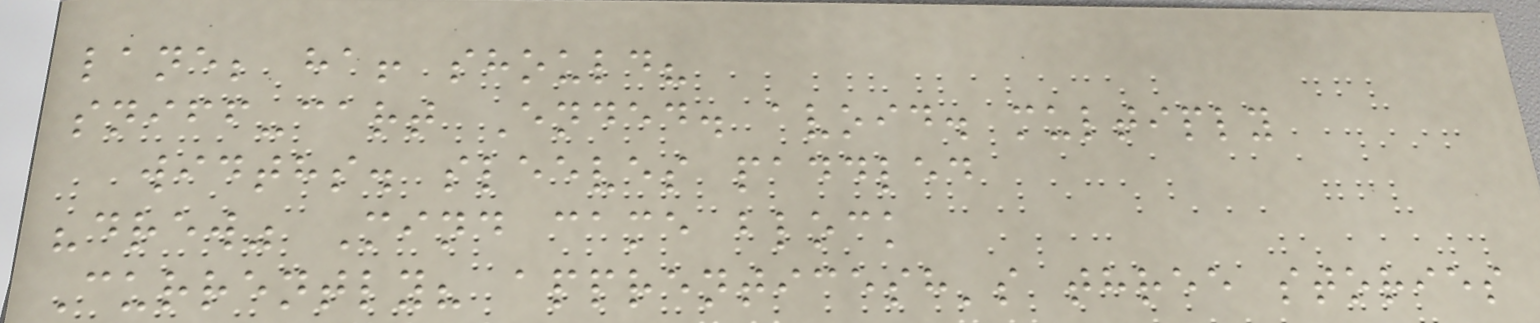lane; ha! should?
sniff-cart Ended. avoid. multiply
widths. sleeves paddled
"drew" Mind came block
Currently? apprenticesh's three stories
